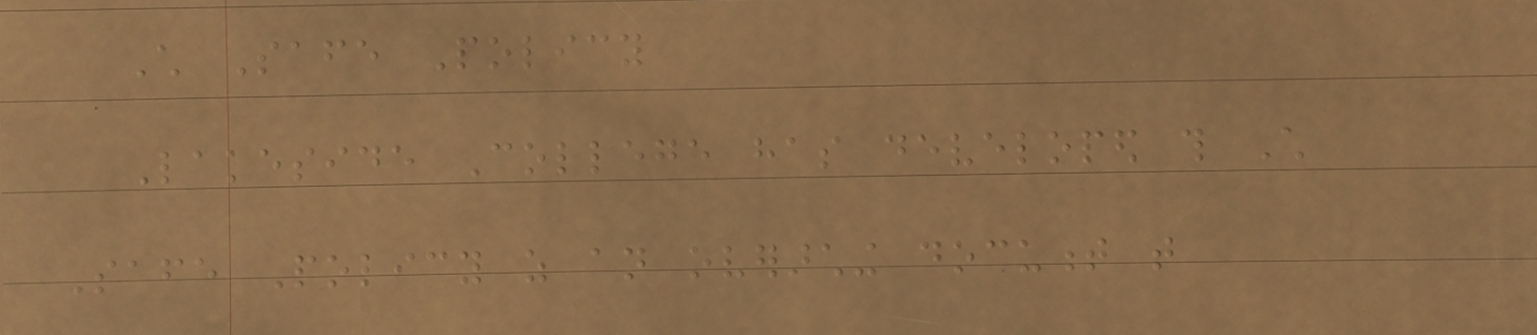Child Safe Policy
Lakeside College has developed this Child
Safe Policy as an overarching document that
